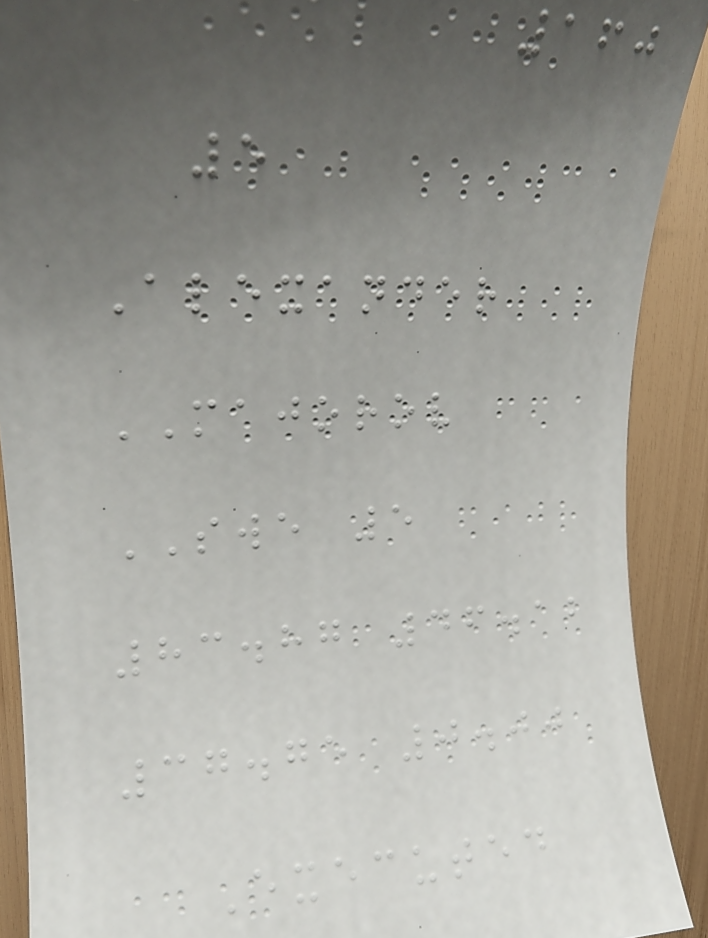160
5
Alexander
MAJOROV
SWE 5
83.87 46.12
37.75 0.00
Executed
